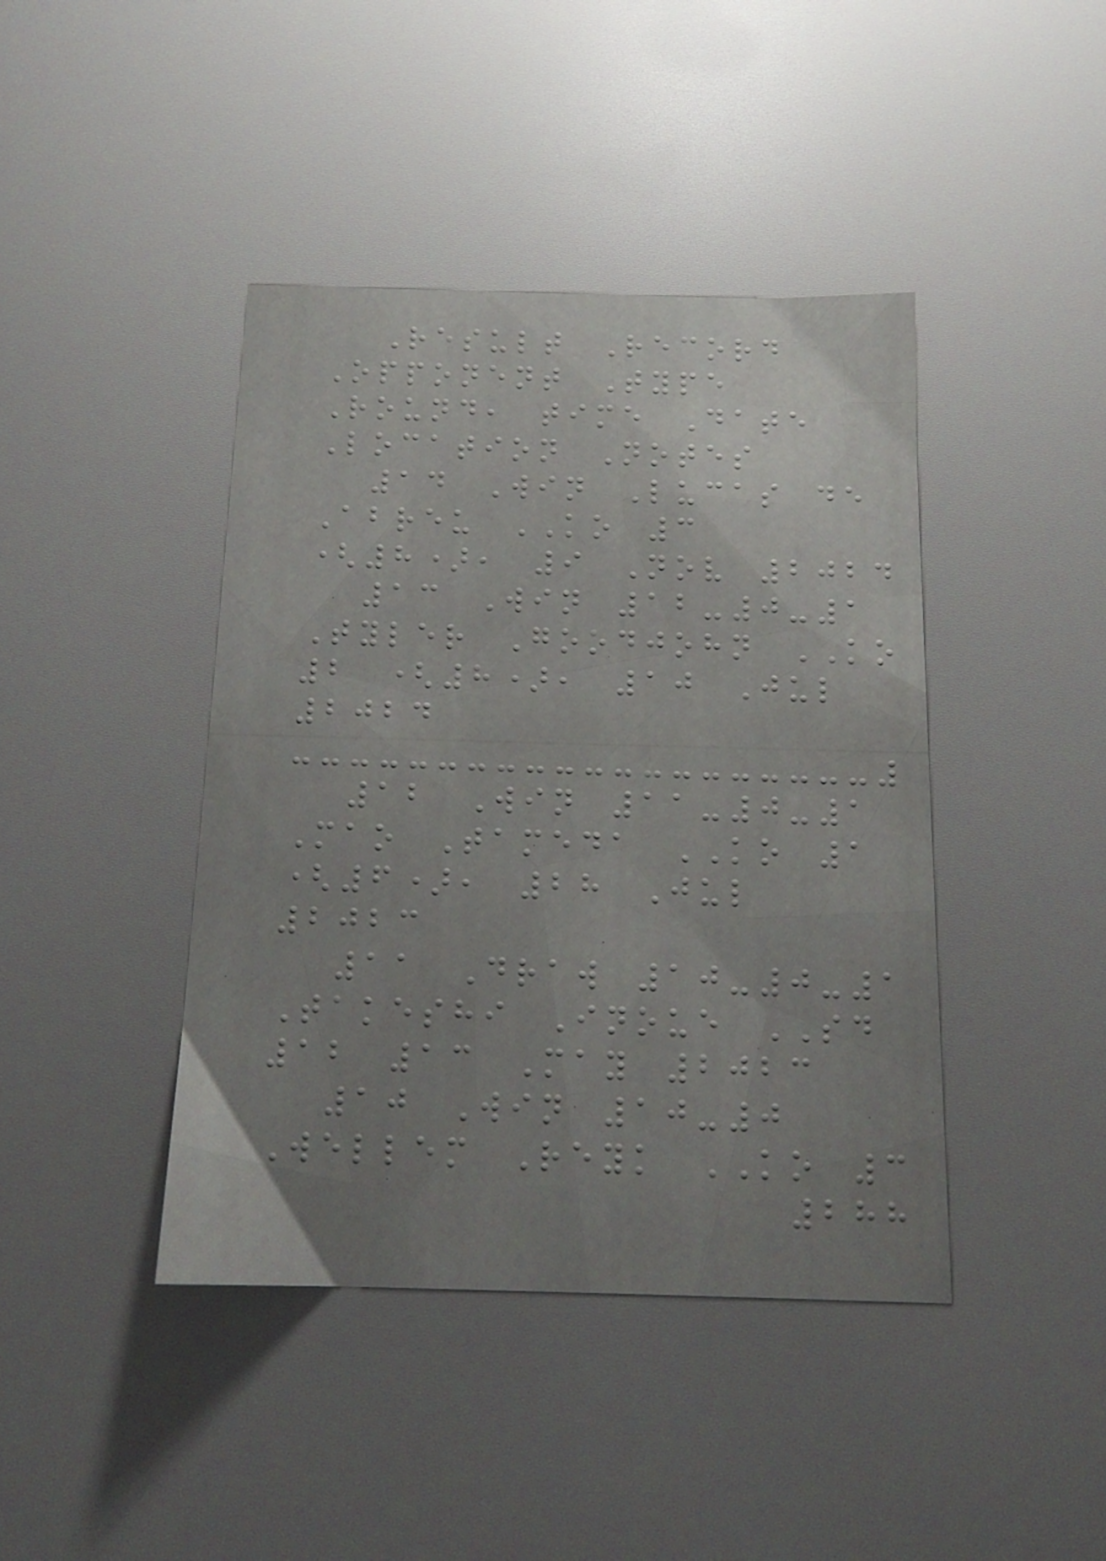Result Record
Opponent Type
Round, time Date
Location Notes
14 Win Lucas de
Abreu KO 3
(8), 9 Nov 2024
13 Win 12-0-1
Tyler Goodjohn KO
2 (8), 10 Jul
2024
12 Win 11-0-1
Mao Tameda KO 1
(6), 28 Jul
2023
11 Draw 10-0-1
Takeshi Inoue SD
12 13 May 2023
10 Win 10-0
Wellem Reyk KO 3
288
